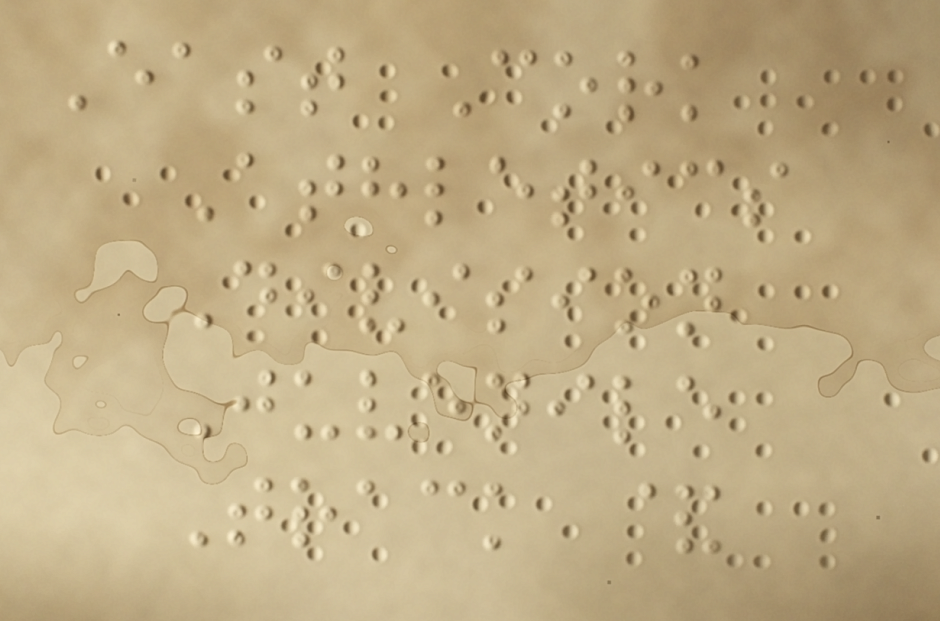East Cork
Athletics
Division
Juvenile
Track &
